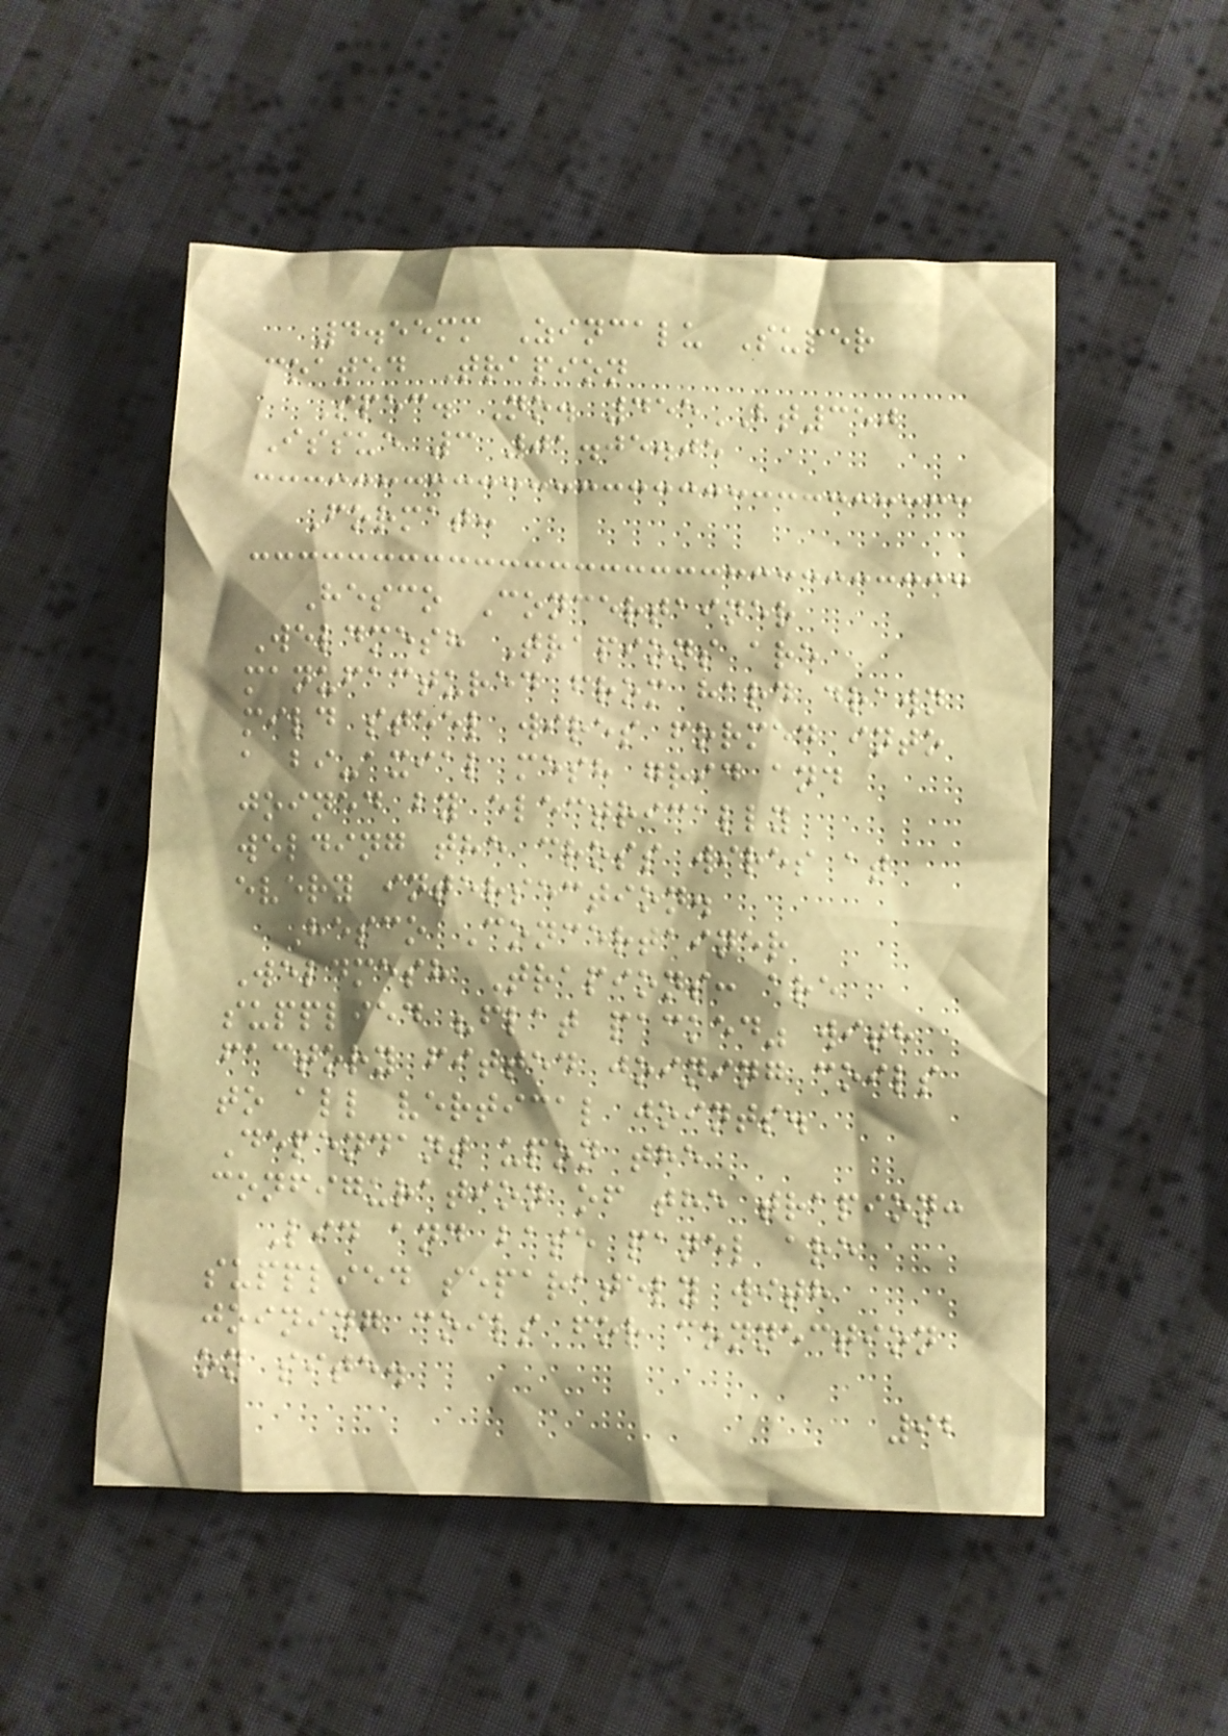4.55mm Zincalu Super
coated Trapion
Spec. No. 455BT350
Issue 3 01.05.05
Format:
Hesco Concertainer
Weldmesh Trapions are
manufactured from hard drawn
mild steel wires formed into
a bi-axial mesh grid and
joined by electrically
welding the cross wires at
every intersection.
Hesco Concertainer
Weldmesh Trapions: are
supplied "flat packed" with
factory fitted joining coils
to all vertical joints.
Dependant upon the
configuration of the trapion:
Lid and base panel are
supplied separately with
joining coils for connection
on site.
92
